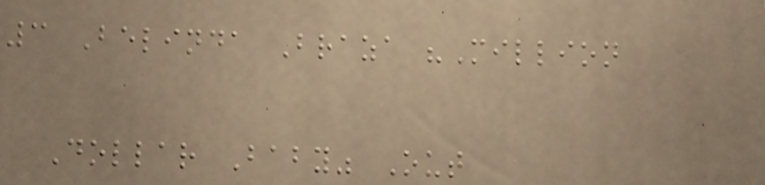3 Belinda Braza "Million
Dollar Baby" Out
